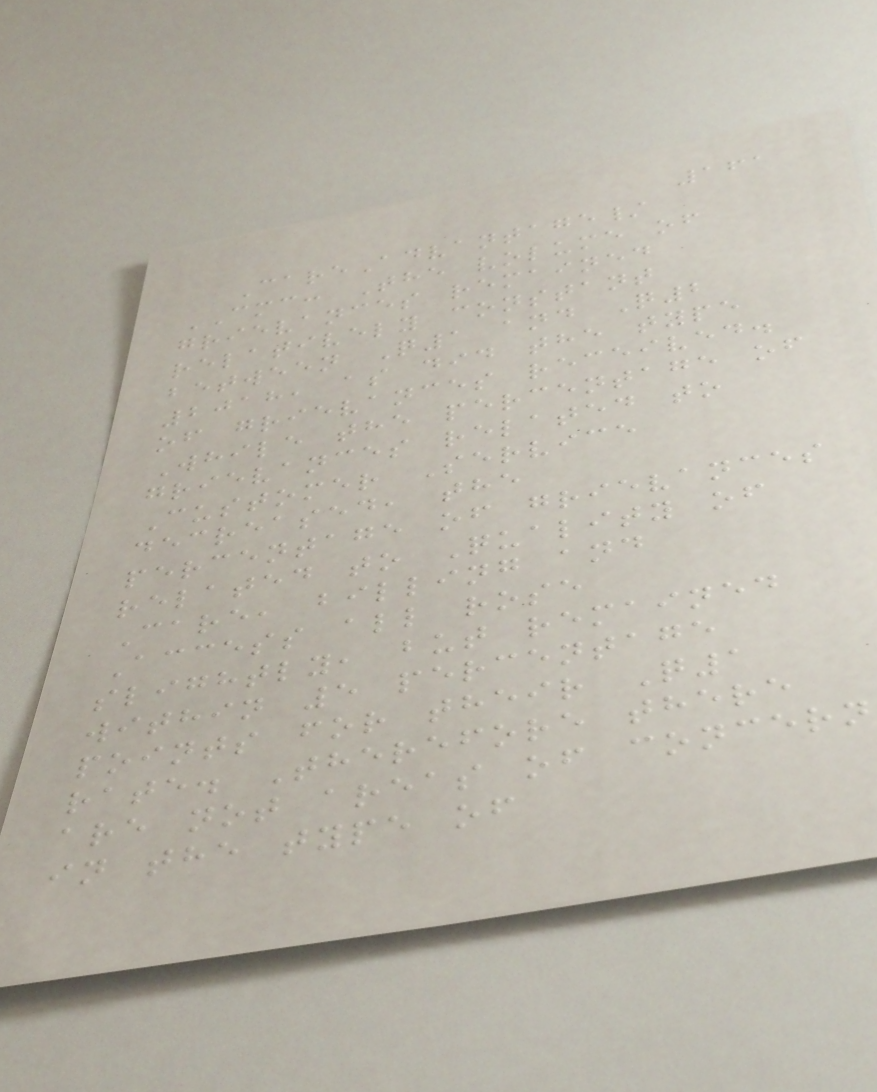161
CareAdvantage/
CMC: The volume of
grievances remained
relatively constant
between Q1 and Q2
2018, as did the type
of grievances received.
While the percentage of
grievances related to
Customer Service
decreased, the
percentage of grievances
related to Quality of
Care, billing and
Access all rose
slightly, but remained
within 5 percentage
points for their Q1
rate. Therefore there
are not areas of concern
in the type of
